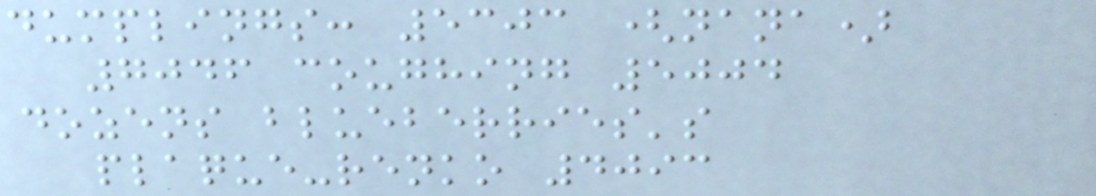dumplings: 5303 (nana)
7046 coughing 5004
dozens blueberries's
plaque-renko 4093
